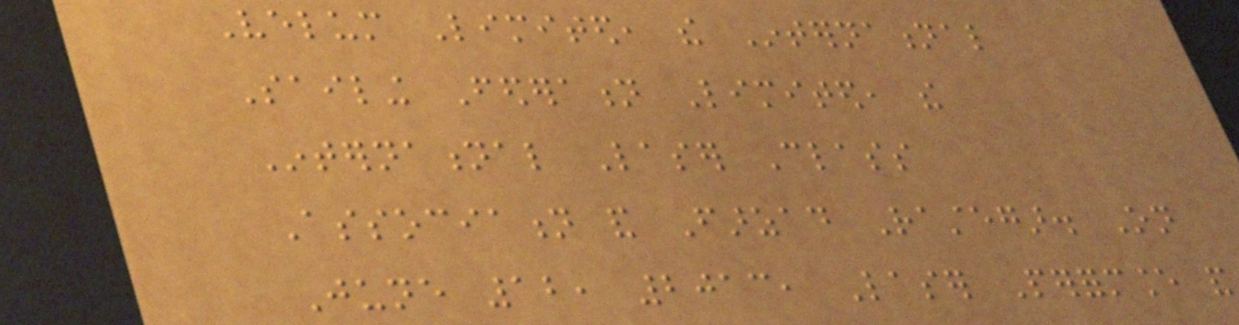Velum Limited, the International
Sailing Federation Limited, the
International Laser Class
Association and Farzad Rastegar. On
June 12, 2013, Laser Performance and
